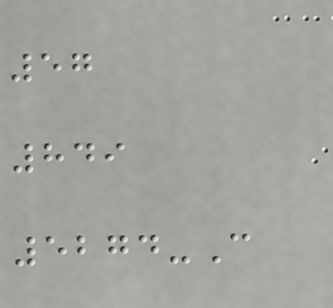57
849
5274-C
